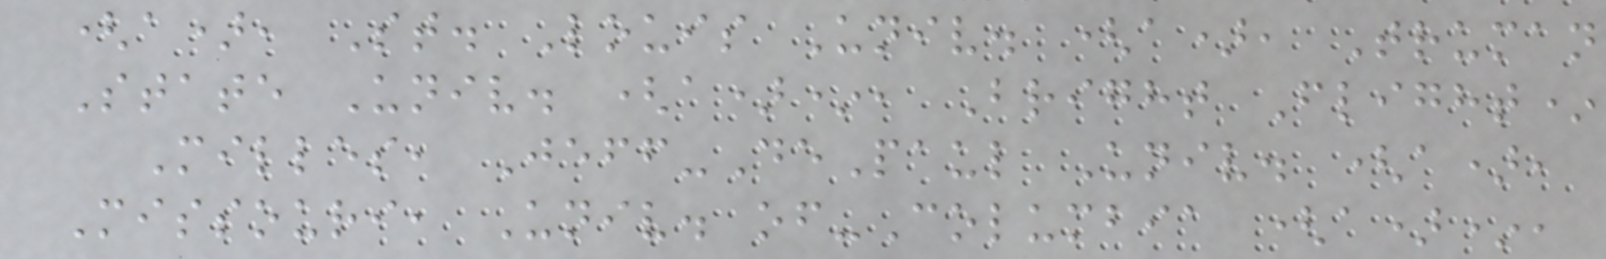(a), St. Louis Univ. (a), Truman
State Univ. (a)*, Bright Flight*
Milles, Jeff-DePaul Univ. (a),
Missouri, Univ. of-Columbia (a)*,
